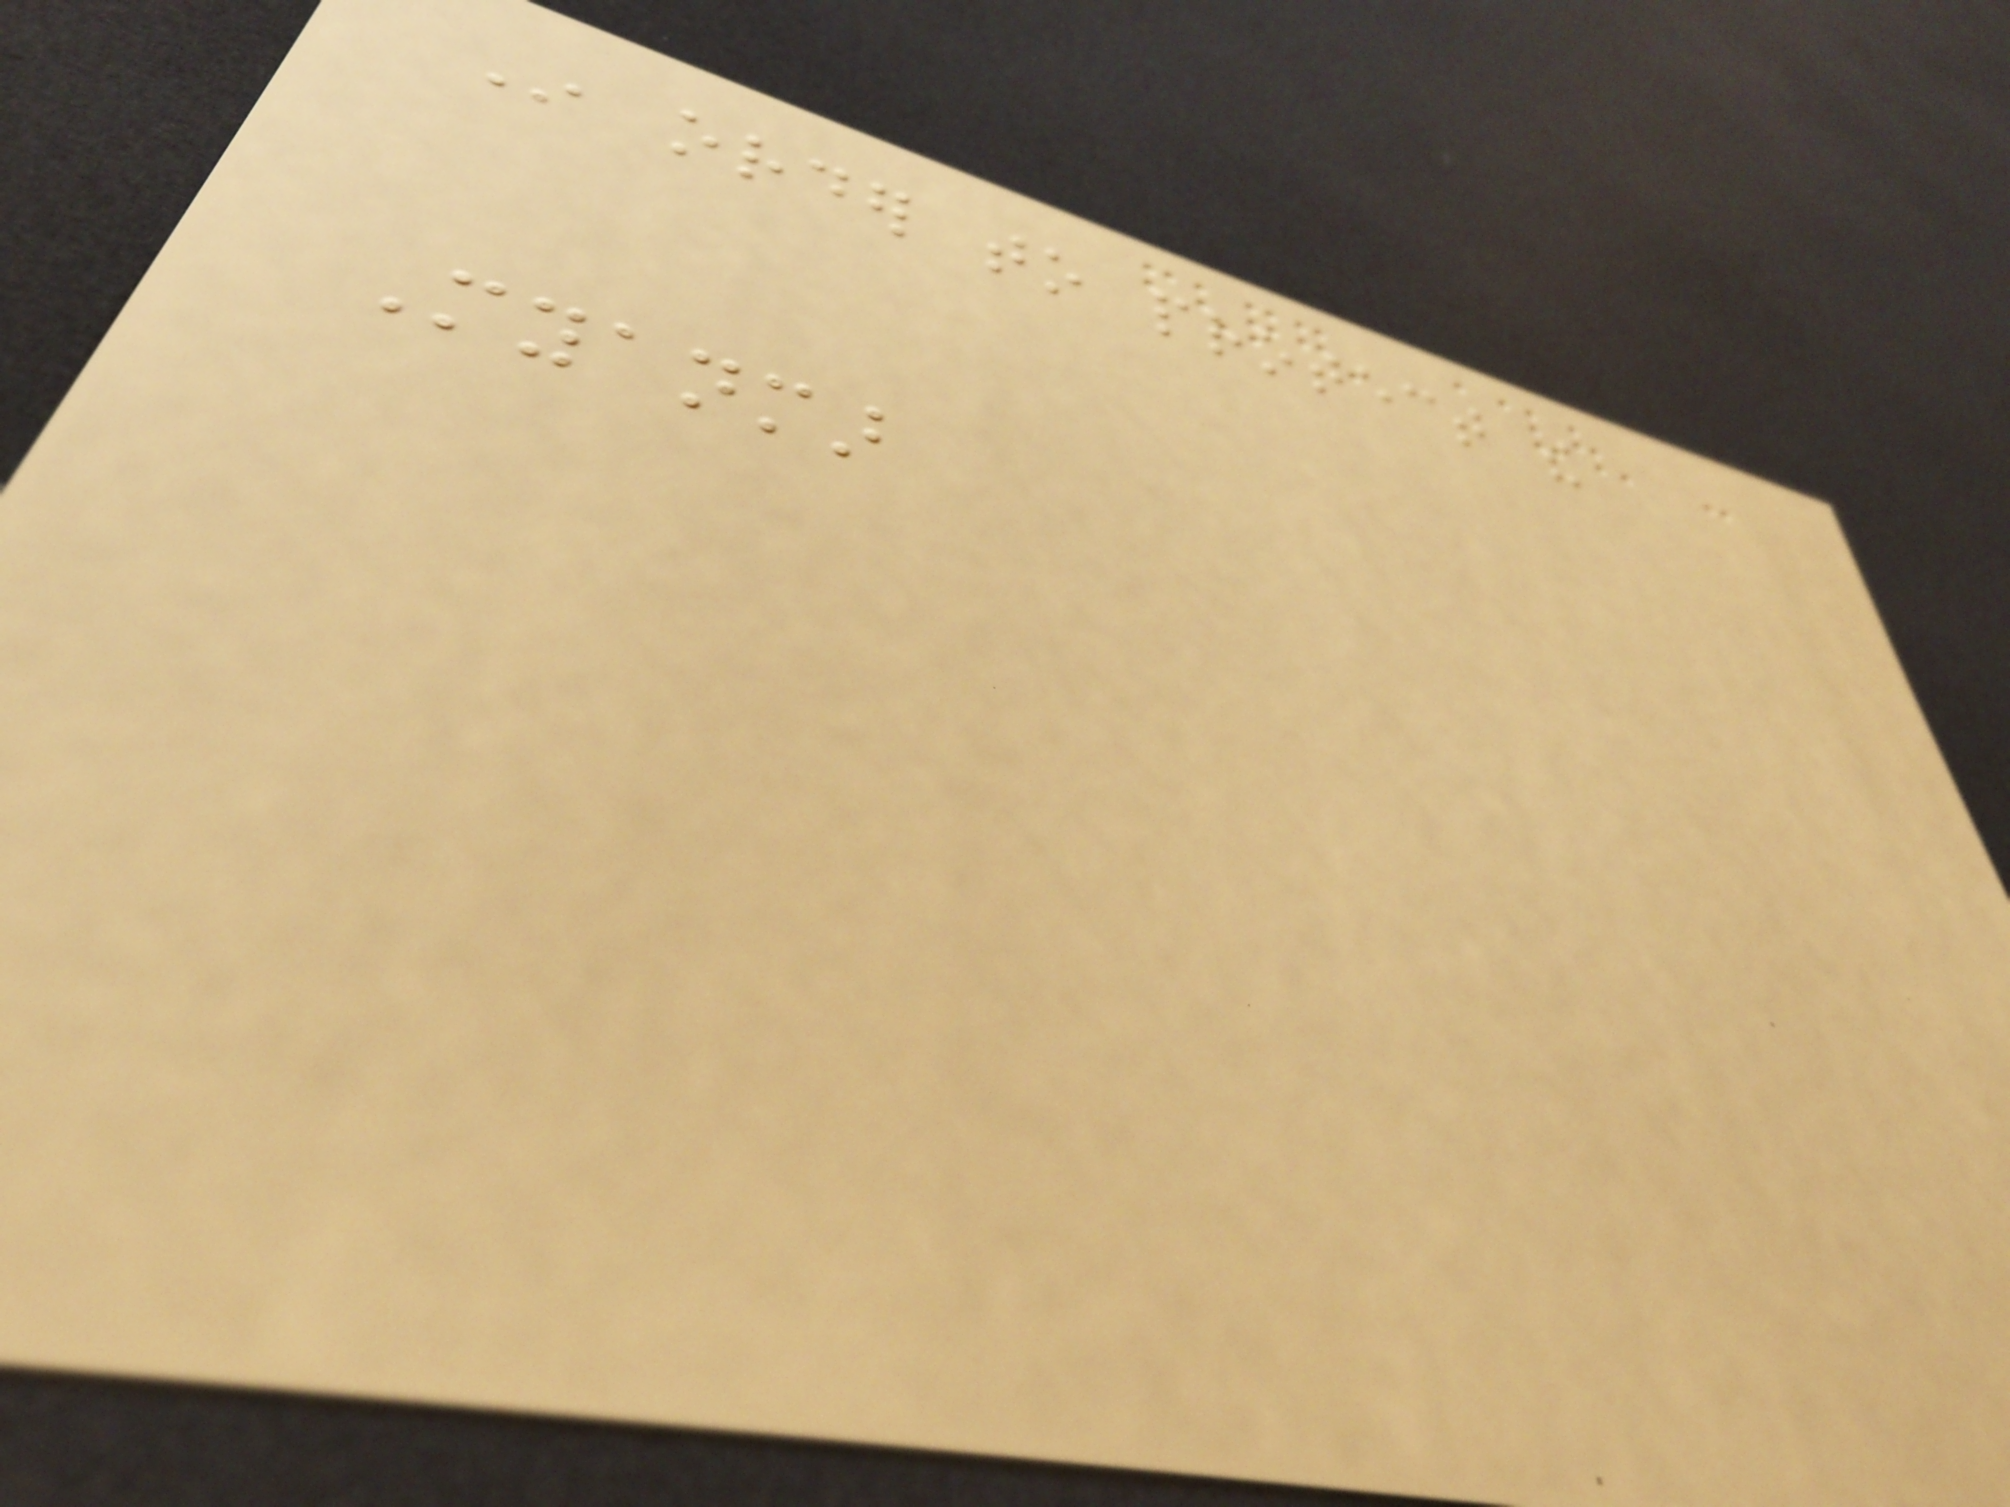In order to protect the
Myanmar
